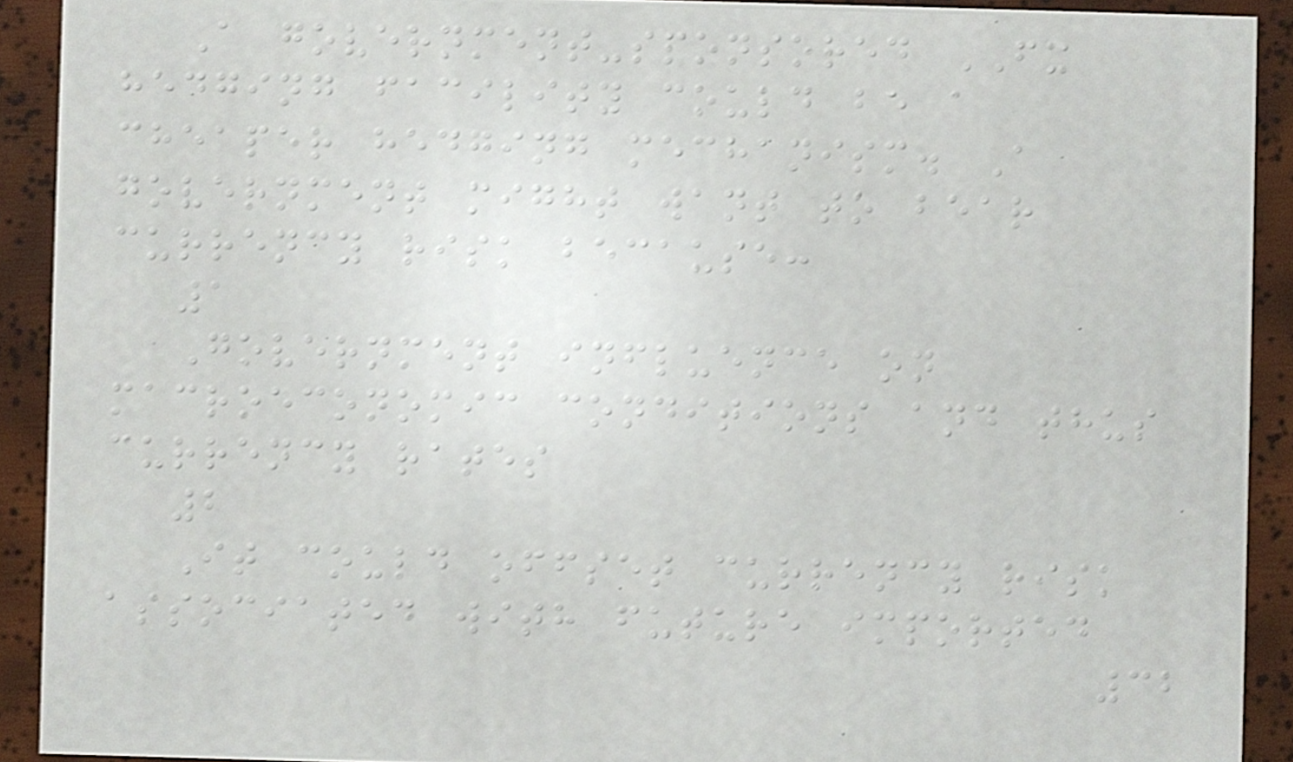A government-sponsored FX
hedging facility could be a
cheaper hedging mechanism. A
government might want to bear
currency risk because:
1
Government influence on
macroeconomic conditions and thus
currency rates
2
It could offset currency risk
associated with future imported
32
